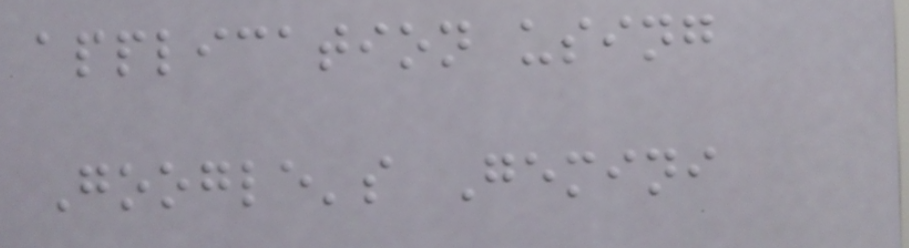application using
Google's Gemini
